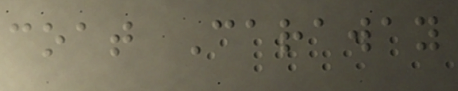coat Caraway
